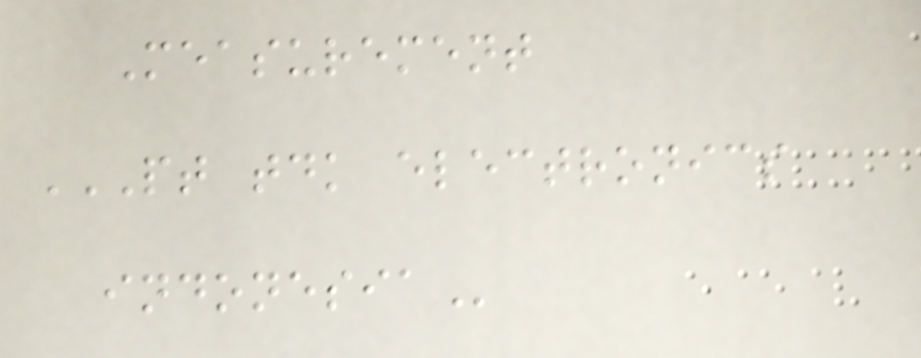Measurement
PT TDK ELECTRONICS
INDONESIA
